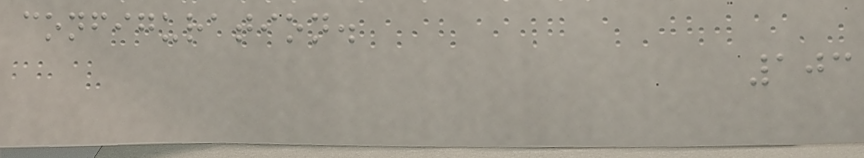configuration.
103
